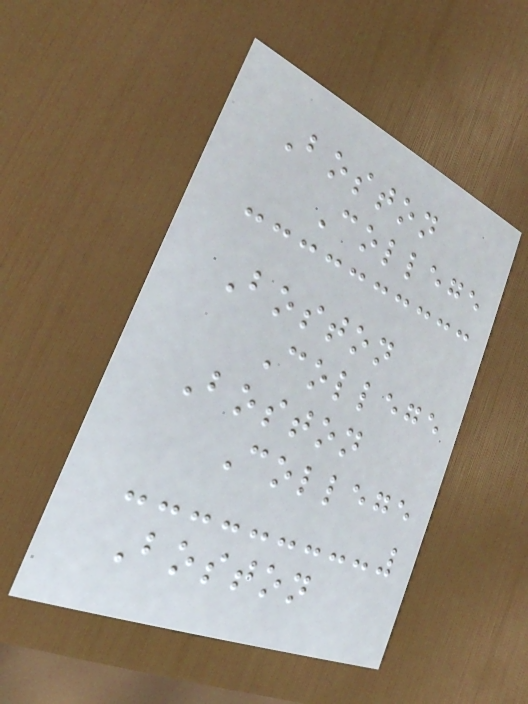Boston
College
Boston
College
Boston
College
Boston
